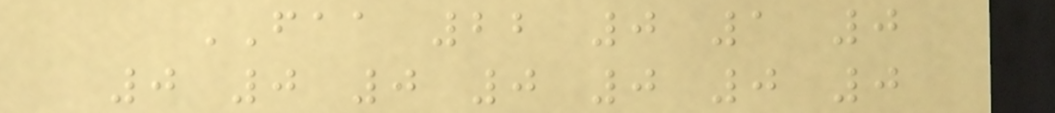FAA 22 0 1 0
0 0 0 0 0 0 0
